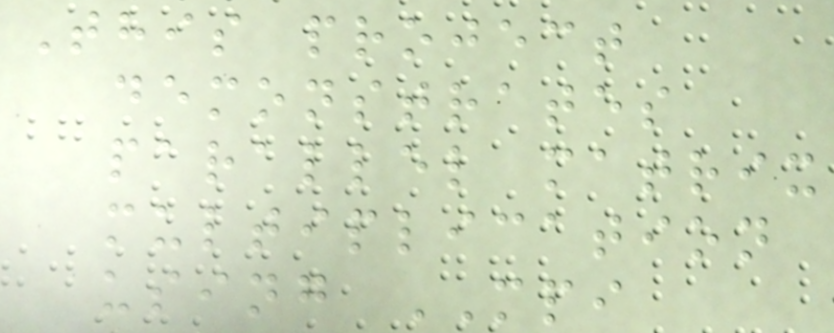This project
demonstrates
parallel matrix
multiplication
using MPI
